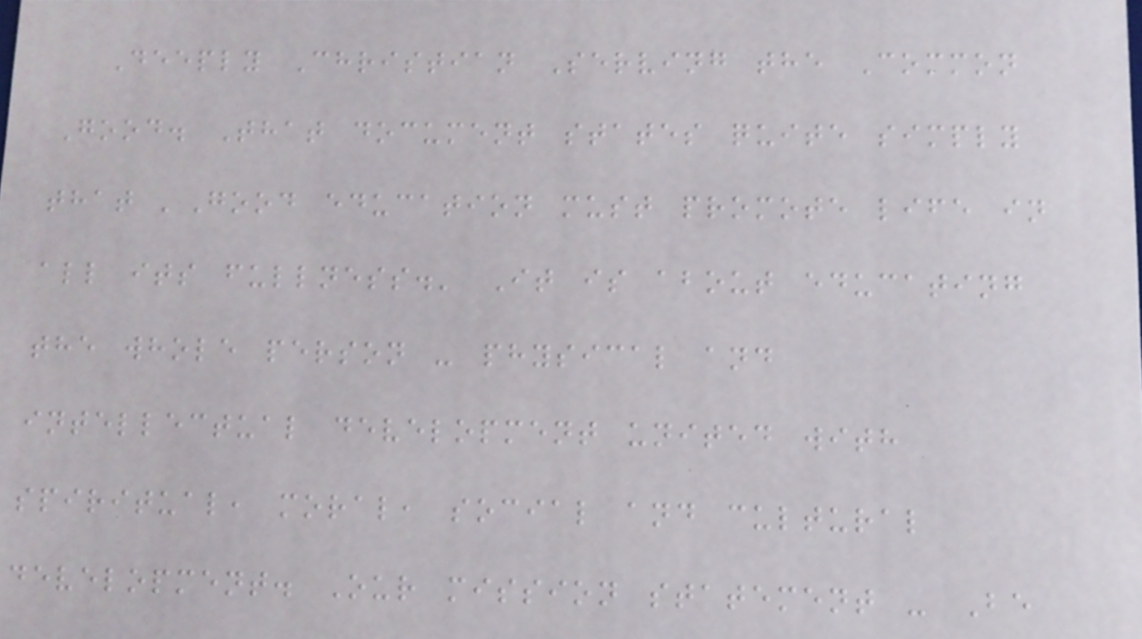Deeply Christian Serving the Common
Good. That document states quite simply
that 'Good education must promote life in
all its fullness.' It is about educating
the whole person - physical and
intellectual development united with
spiritual, moral, social and cultural
development. Our mission statement - Be
